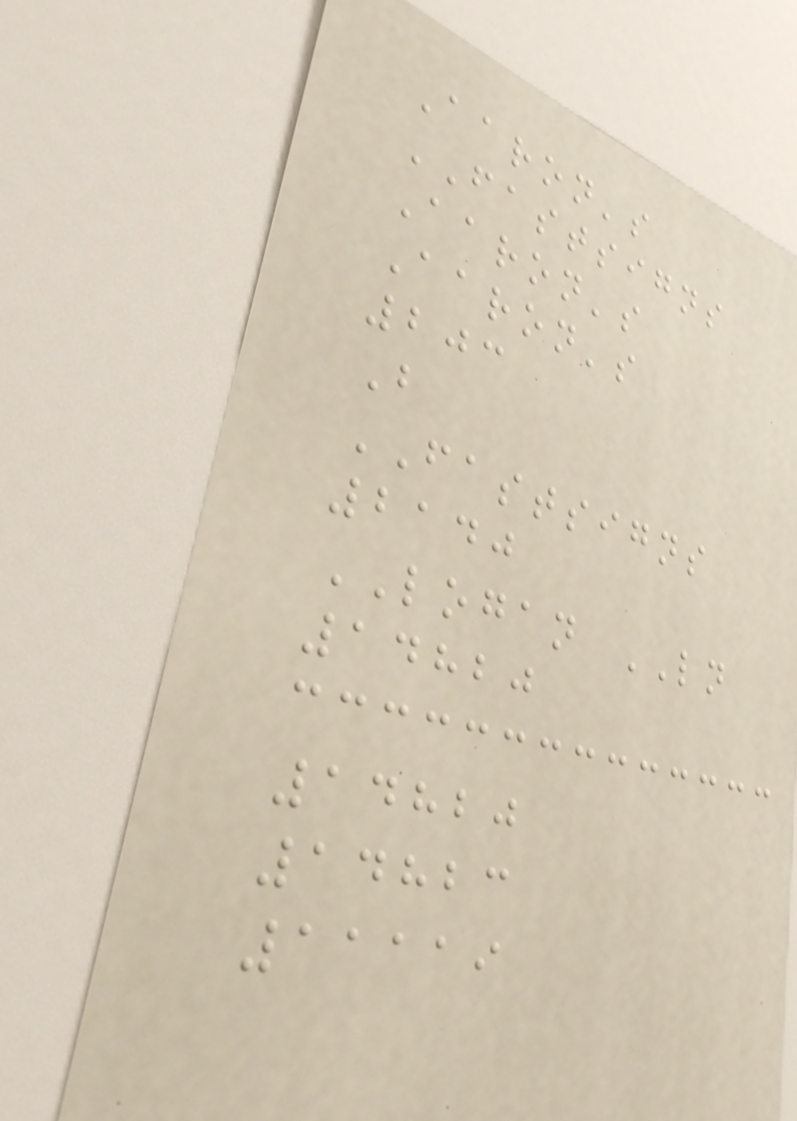Aaron's
FASTSIGNS
Aaron's
Aaron's
203
B
FASTSIGNS
2140
LOGAN LN
14820
14820
14823
11119
